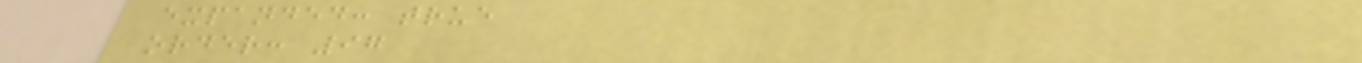expanded: true
order: 97
